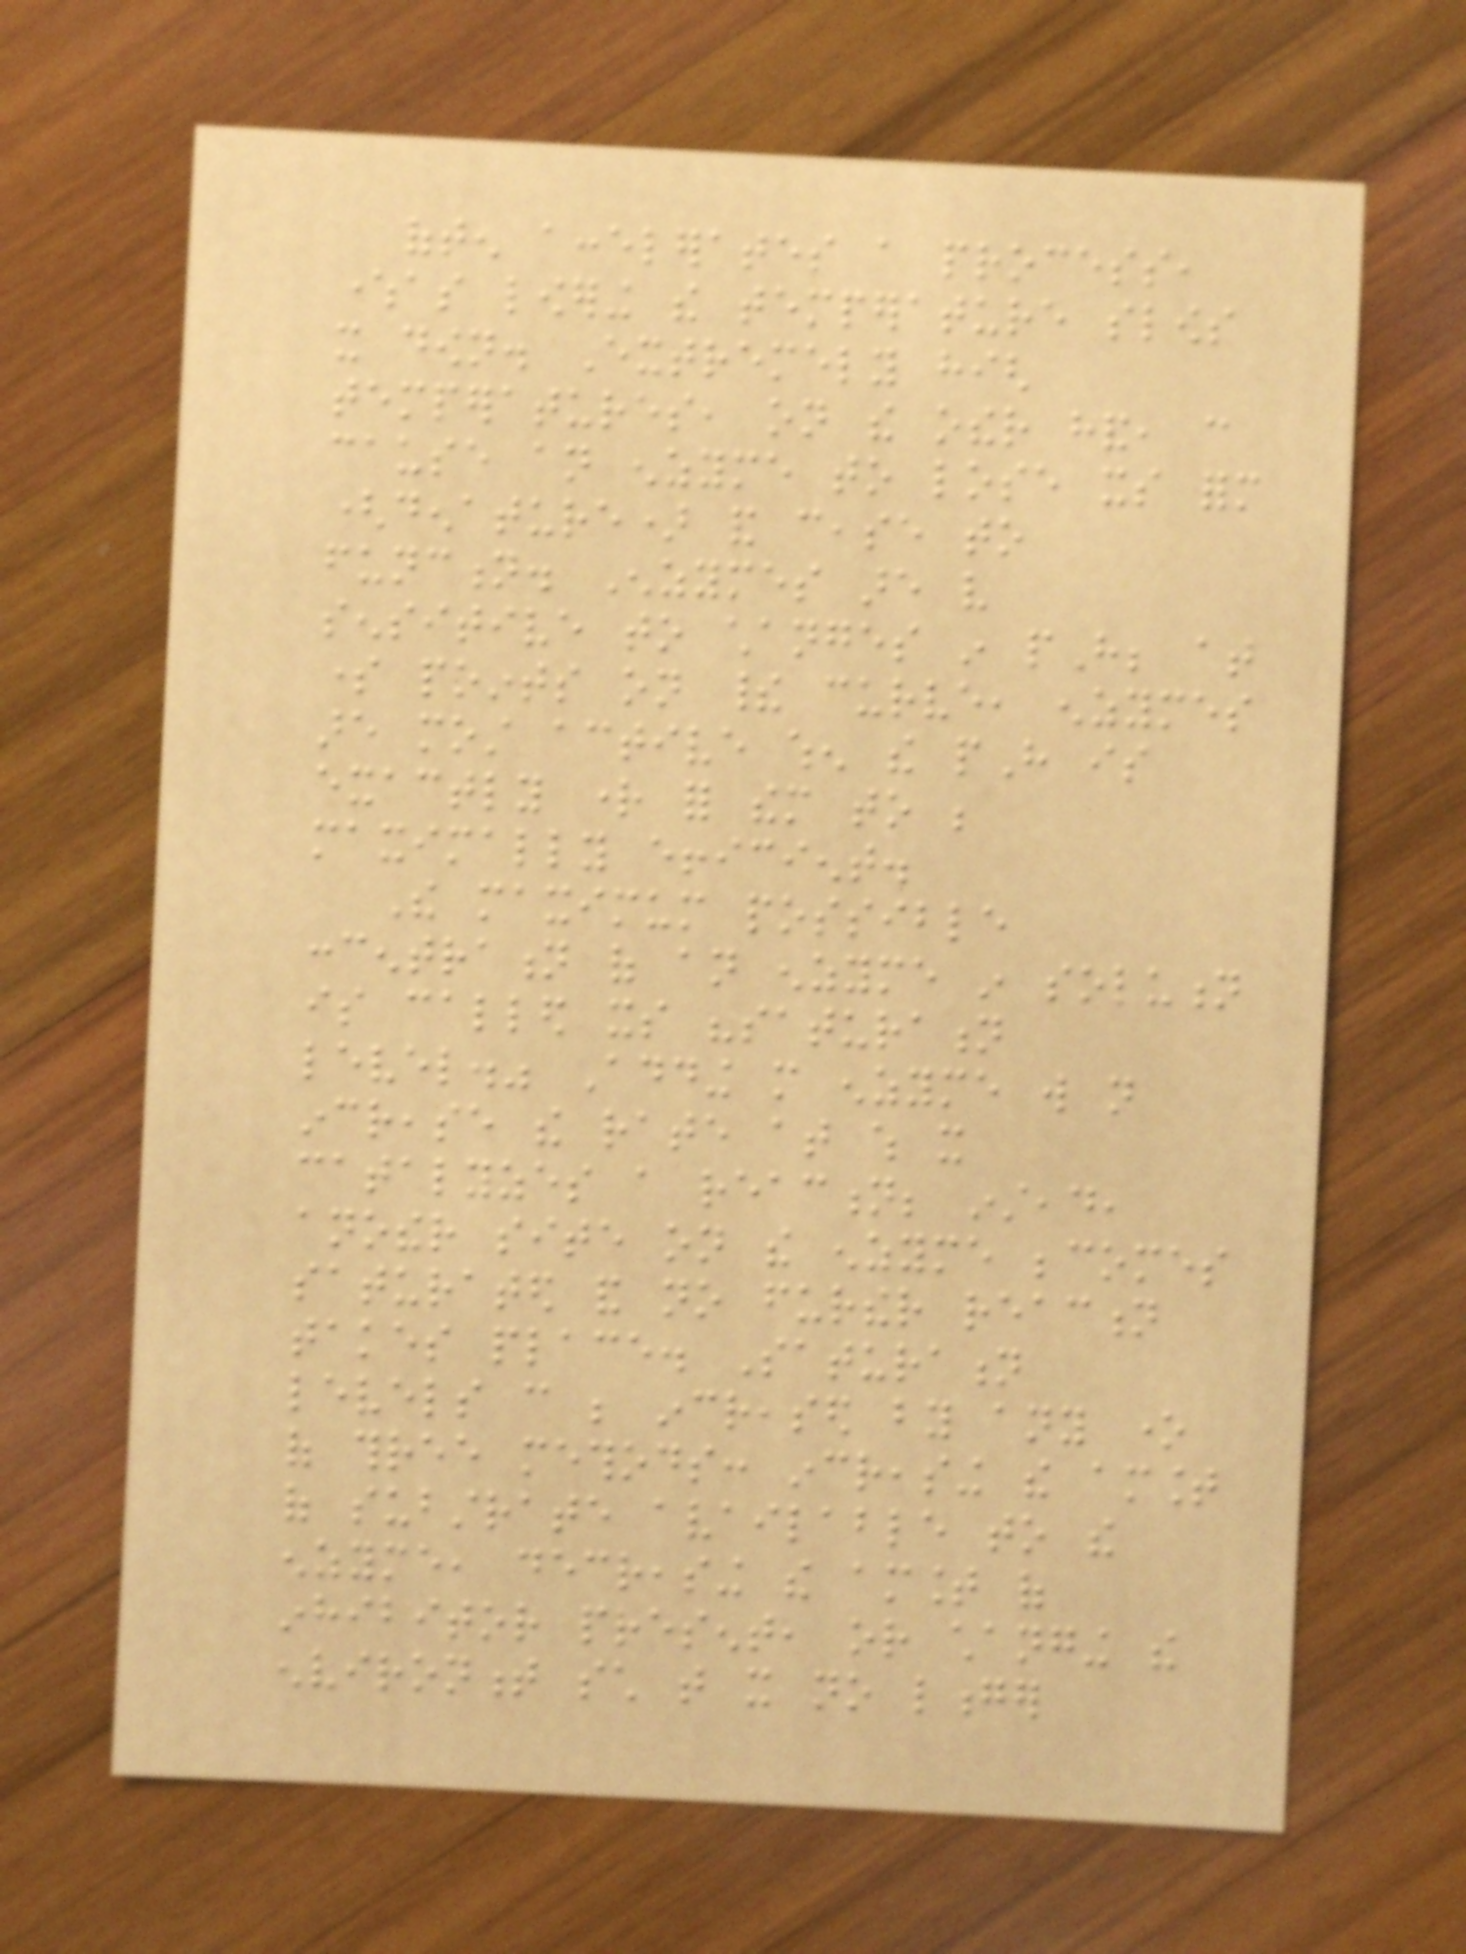often accelerates a process,
whereas lowering the temperature slows
it down. Extremely high
temperatures, on the other hand, can
cause an enzyme to lose its form
(denature) and cease to
function. Enzymes are very
sensitive to changes in pH; at
some points on their curve, enzymes
are most active when the pH is
exactly right for them to be
maximally efficient.
The maximum possible
concentration of an enzyme in solution
is called its "saturation
level." Adding more enzyme will not
increase the rate at which it
catalyzes a reaction; instead,
another site on the enzyme becomes
saturated and no further reaction
takes place. Saturation
levels can be increased by any one
of three methods: increasing the amount
of substrate available to the
enzyme, decreasing the amount of
inhibitor present, or changing the
environment such that it no longer
